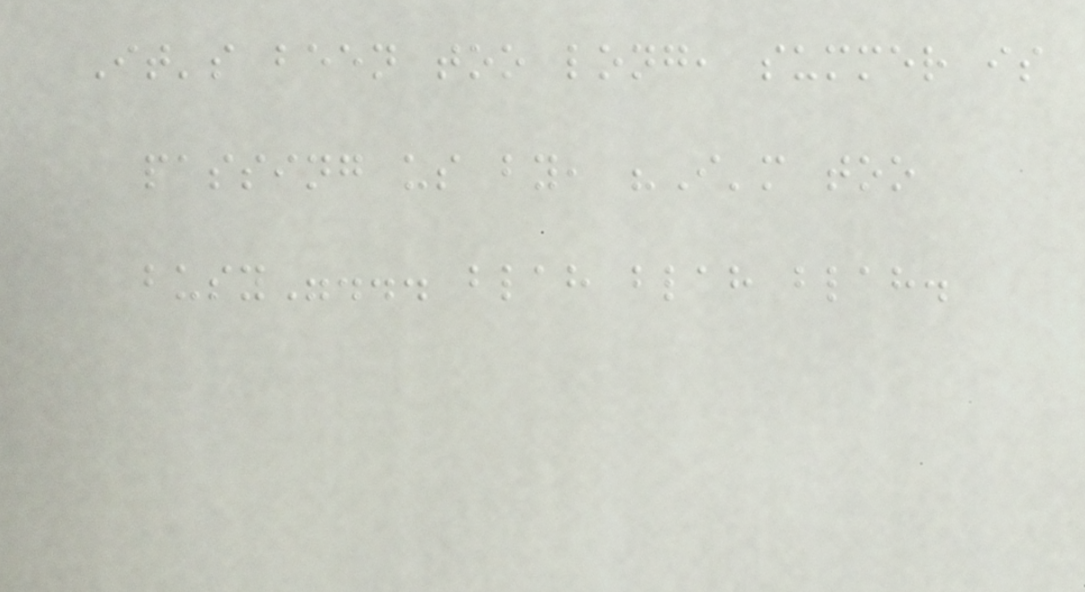It's been too long, summer is
passing us by, "I'm too
busy"... blah blah blah.
